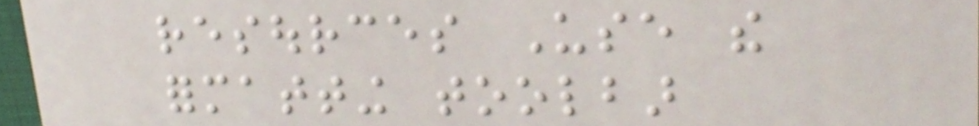resources Use the
formatting toolbar
